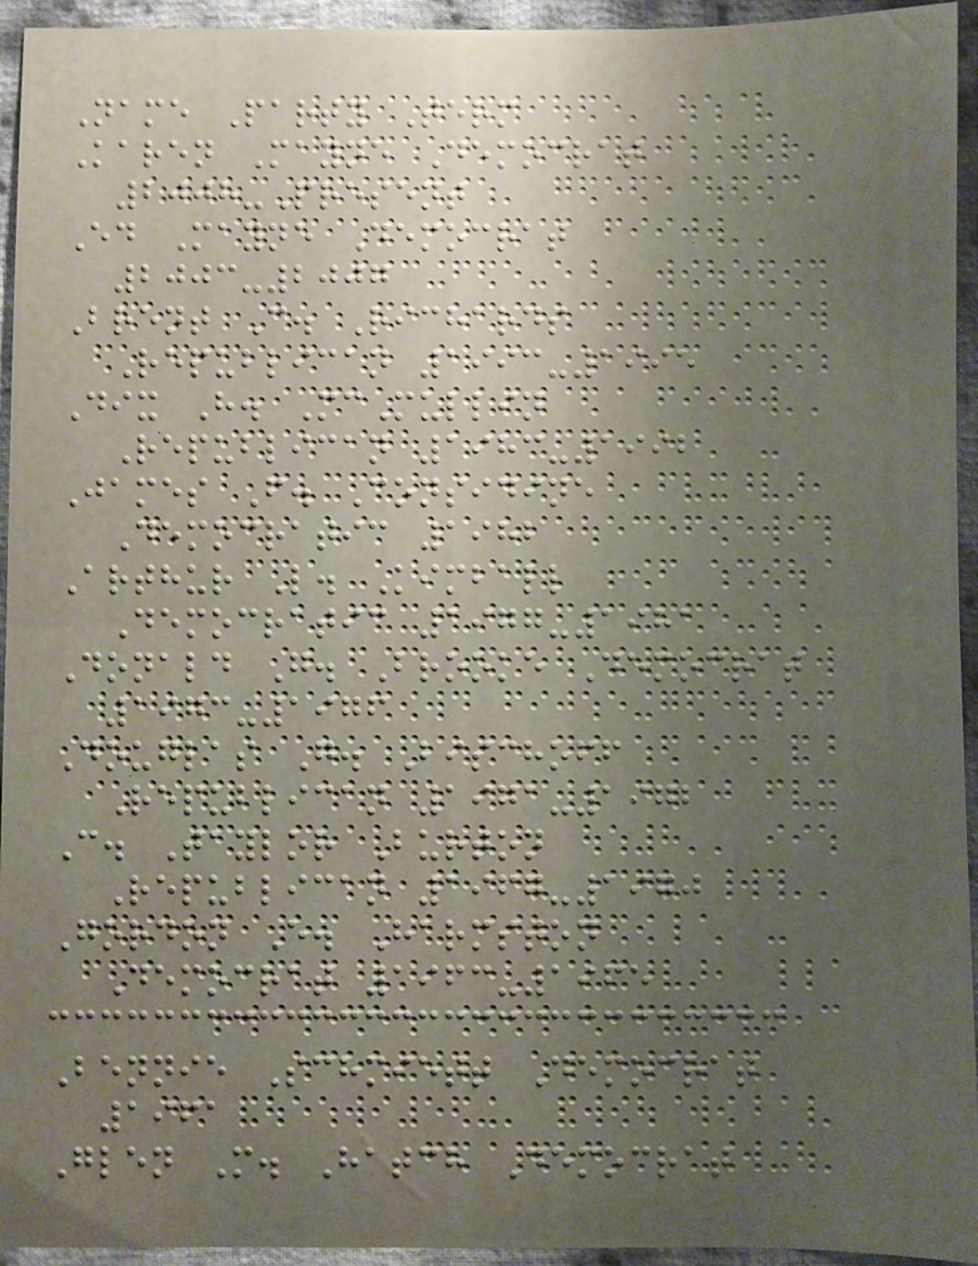Name Party Term
Karen Mayne Democrat
2008-Present
Ed Mayne Democrat
2003-2007
Brent C. Richards
Republican 1993-1995
Dix H. McMullin
Republican 1983-1992
James F. Considine
Democratic 1982
Arthur L. Kimball
Democratic 1977-1981
Donald G. Brooke Democrat
1973-1976
Douglas G. Bischoff
Republican 1971-1972
C. Taylor Burton
Republican 1967-1970
Gordon E. Harmston
Democrat 1963-1965
Bennie Schmiett Democrat
1961
Glen M. Hatch Democrat
